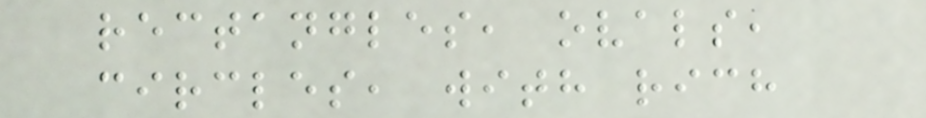rectangles, ovals,
circles, with rich
